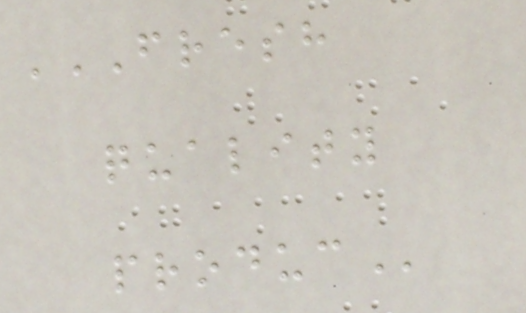FRESH
QUALITY
PRODUC
